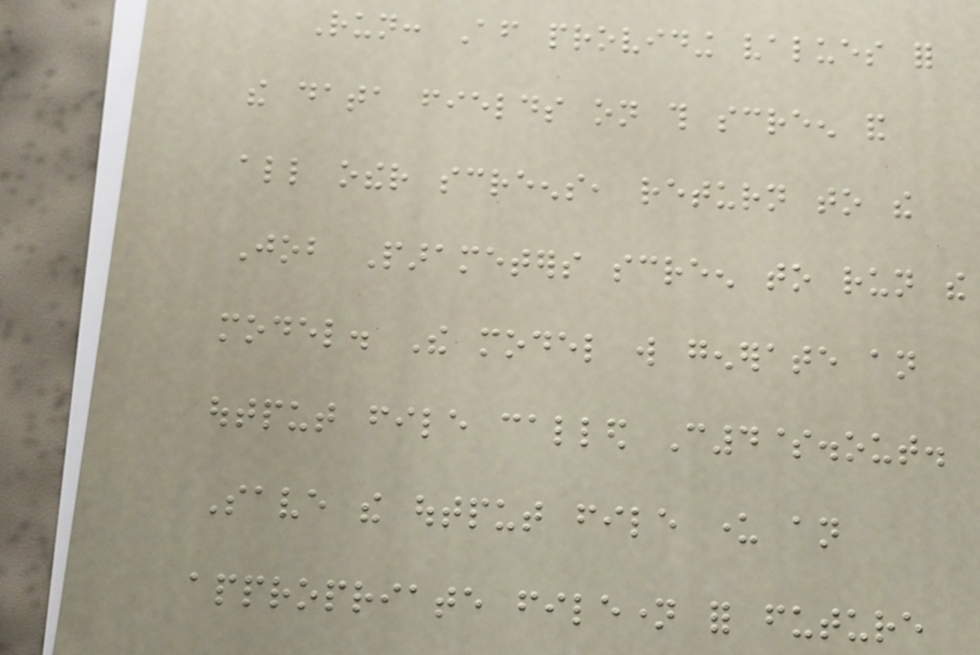Run: After providing values for
the data fields on this screen and
all other screens, return to the
Job Parameters screen to run the
model. The model will generate an
output file called C4$.out.
Save the output file under an
appropriate filename for future
